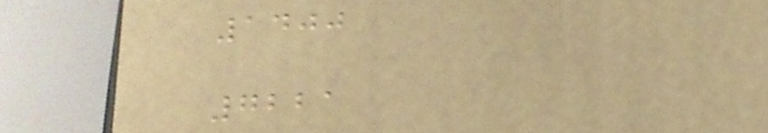1400
7221
